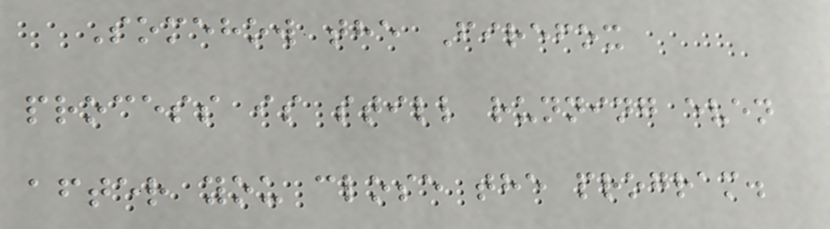Somehow the Firefox
process is still running even
after you close the program.
